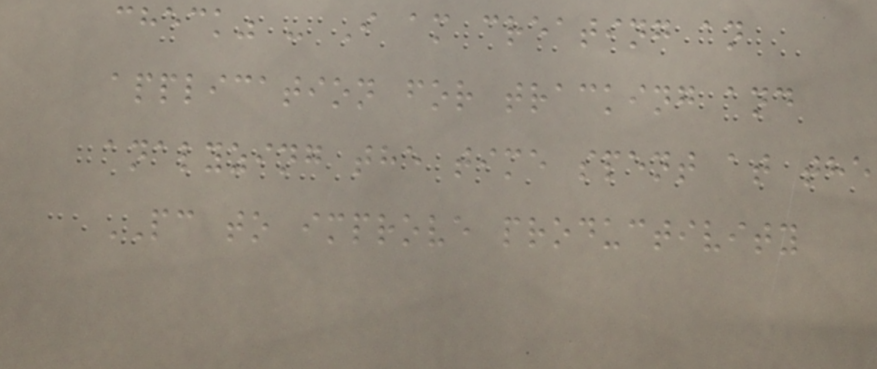check" - I am creating an
application for tracking and
analyzing the time spent at the
PC to improve productivity
